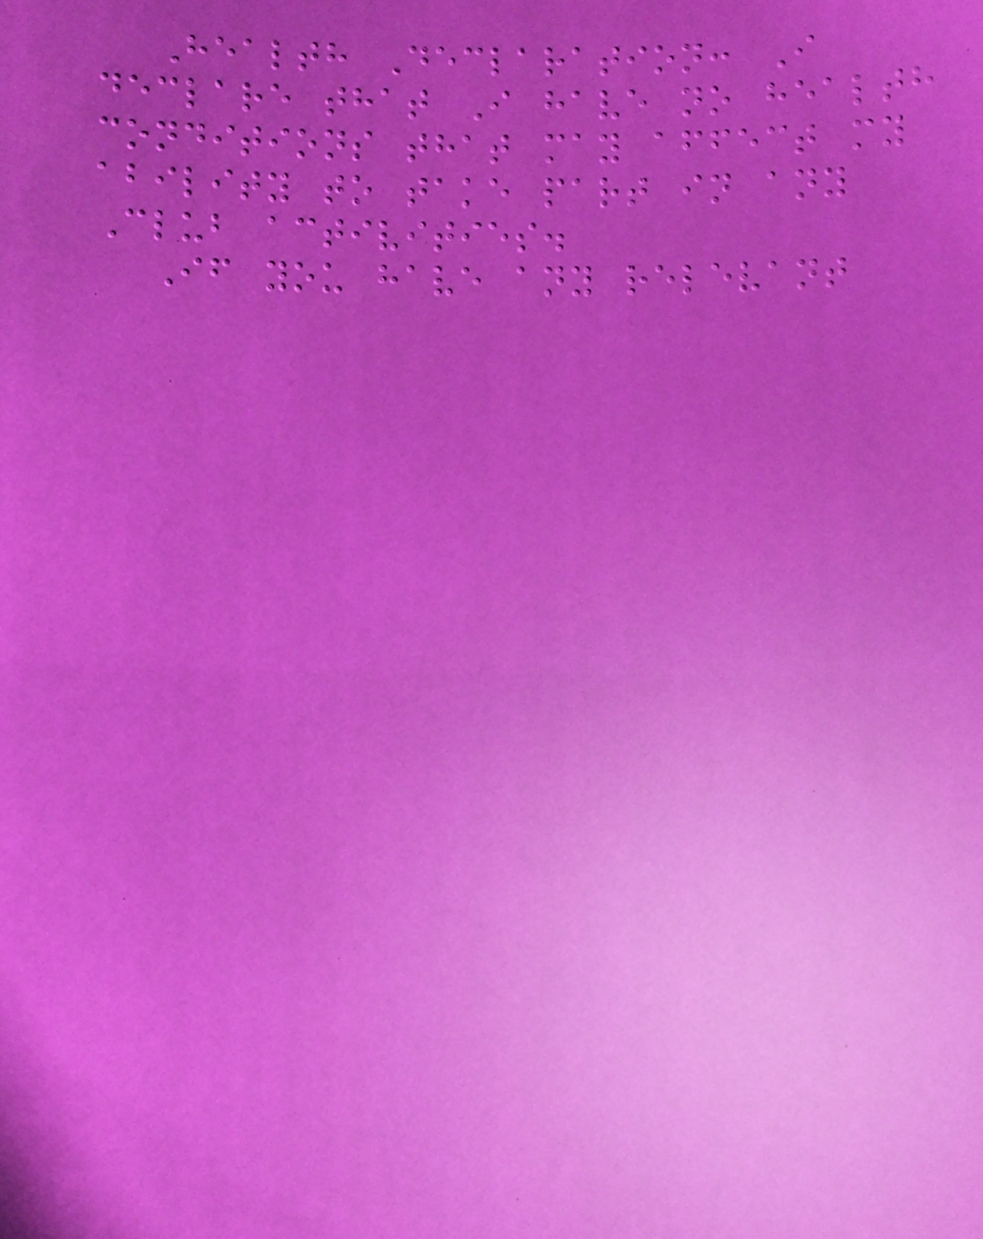Health Declaration: I
declare that I have no health
conditions that may affect my
ability to take part in any
Club activities.
If you have any relevant
